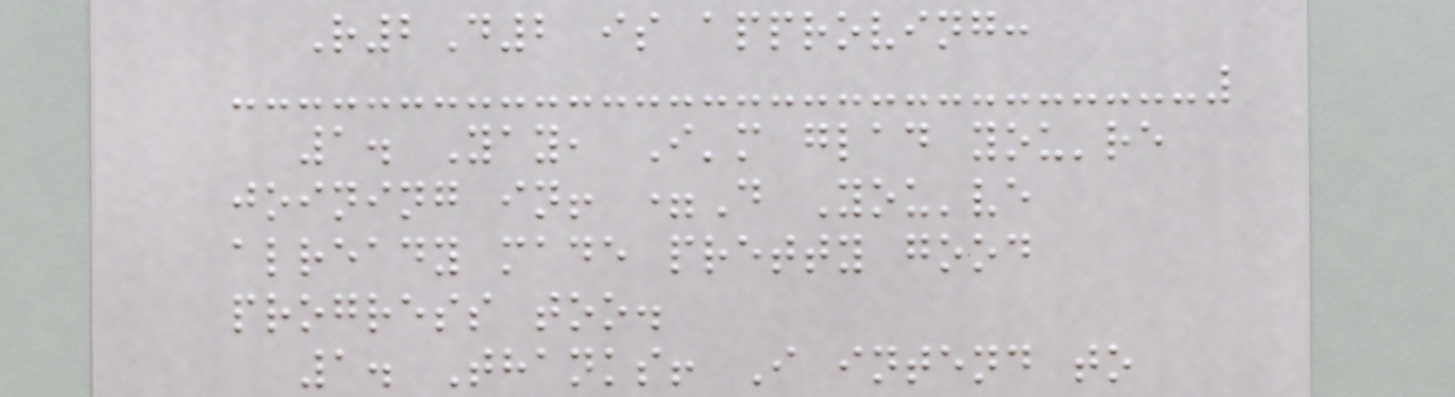R2D2 is approving:
1. Yay, I'm glad you're
joining in! =D You've
already made pretty good
progress too.
1. Thanks! I intend to
